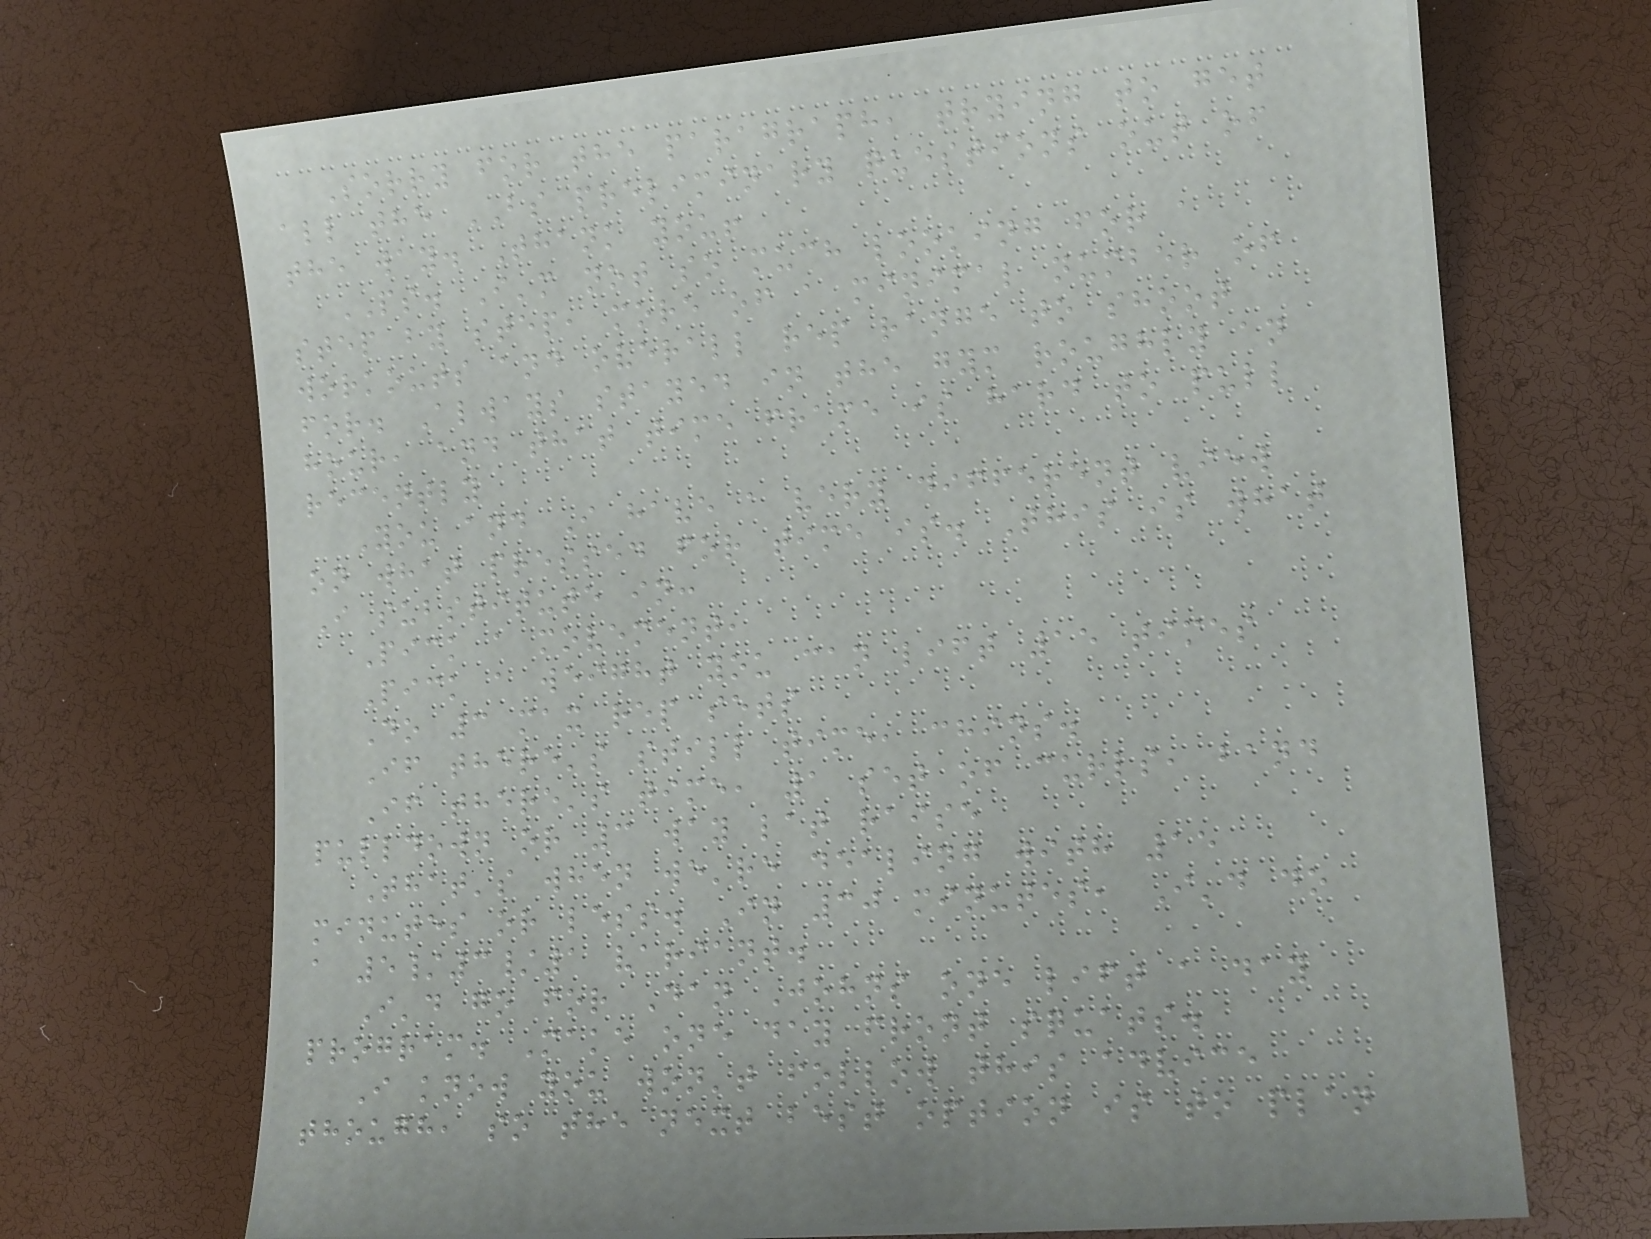Sorry for the paragraph, trying to get
all the BS preliminary questions out of
the way. Thank you!
PS. I'm not so much looking for a
step by step, more of a minimal number of
workouts and overall rep range to shoot
for. Always stayed in the gym roughly an
hour, and that time frame is hard to pull
recently
You and I have a very different view
on what pressed for time is. This is what
I substitute in:
Pick a movement,
Pick a weight you can lift 15 times
Do 3 max rep sets
If there's still time, chins.
If there's time, 1 set of curls, band
pulldown or 3 way lat raise
That's when we're dealing with 15
minutes or less. In 30 minutes, I'd do
a 5/3/1 variant.
I'd go for Dan Johns one lift a day
program. Make one day front squats.
I know you won't follow this advice
though, so the next best option is to plan
